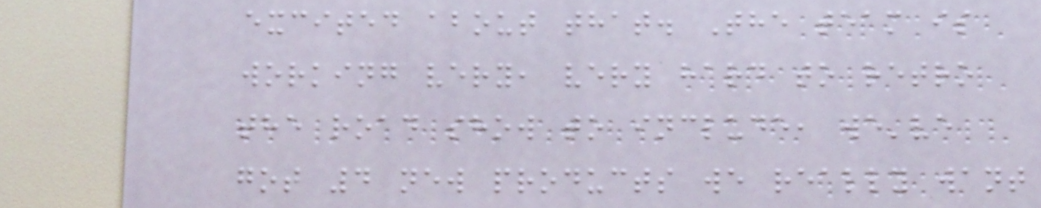excited about that. The team is
working very, very hard to retro
the road show to include, we've
got 4 new products we really want
